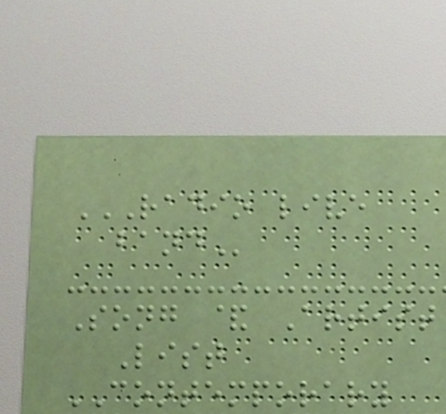RADIO LIVE
BAND
Song & Artist
List
CONTEMPORARY
